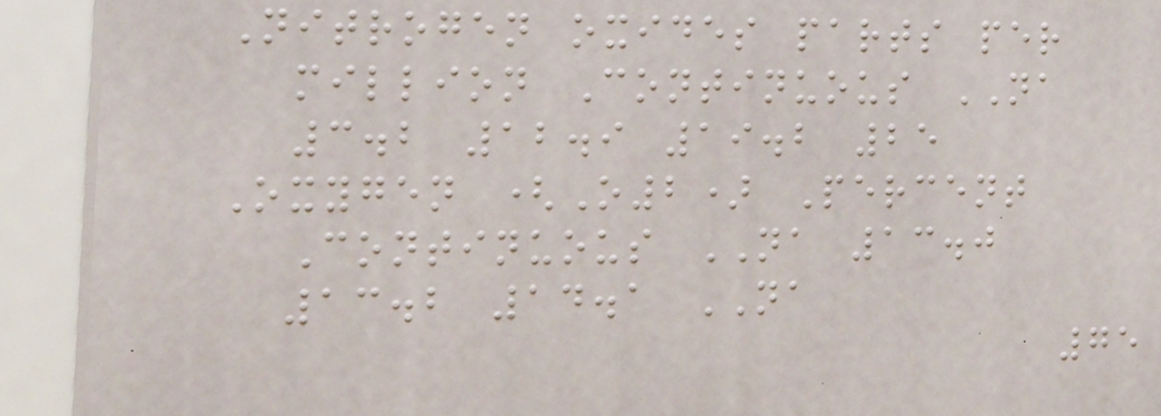Nitrogen oxides parts per
million Continuous NA
3.2 12.9 19.2 25
Oxygen (O2) Percent
Continuous NA 13.0
13.2 14.1 NA
75
